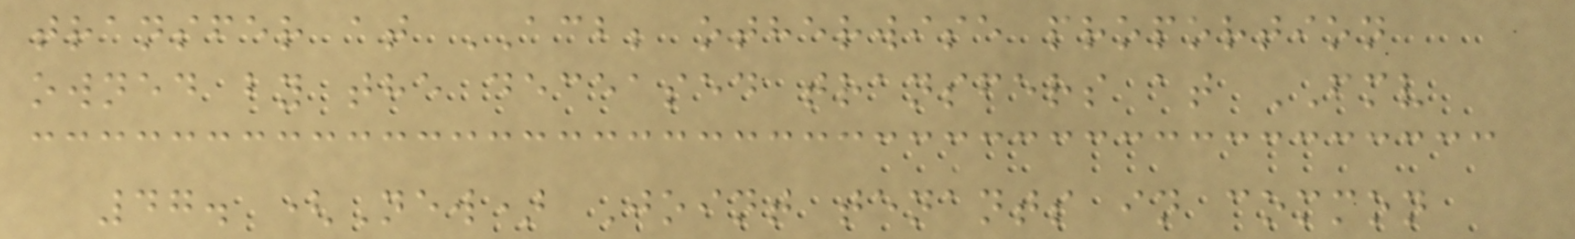transfer at ACB; otherwise proportion
owned by the deceased transfers at FMV
47. (New) Joint tenants in common
